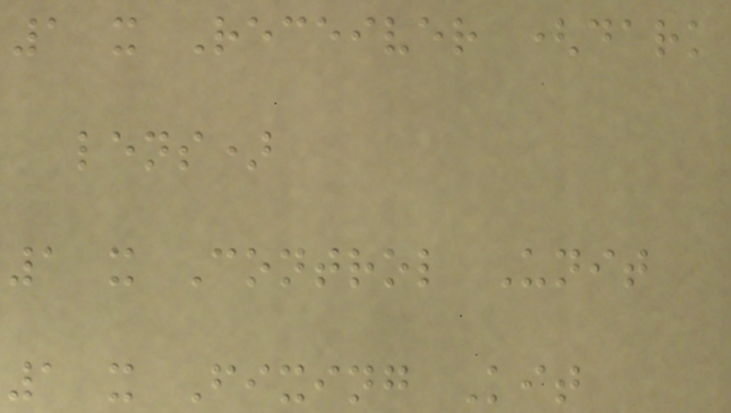1 x Receiver (dark
lens)
1 x Control Unit
1 x Fixing Kit
